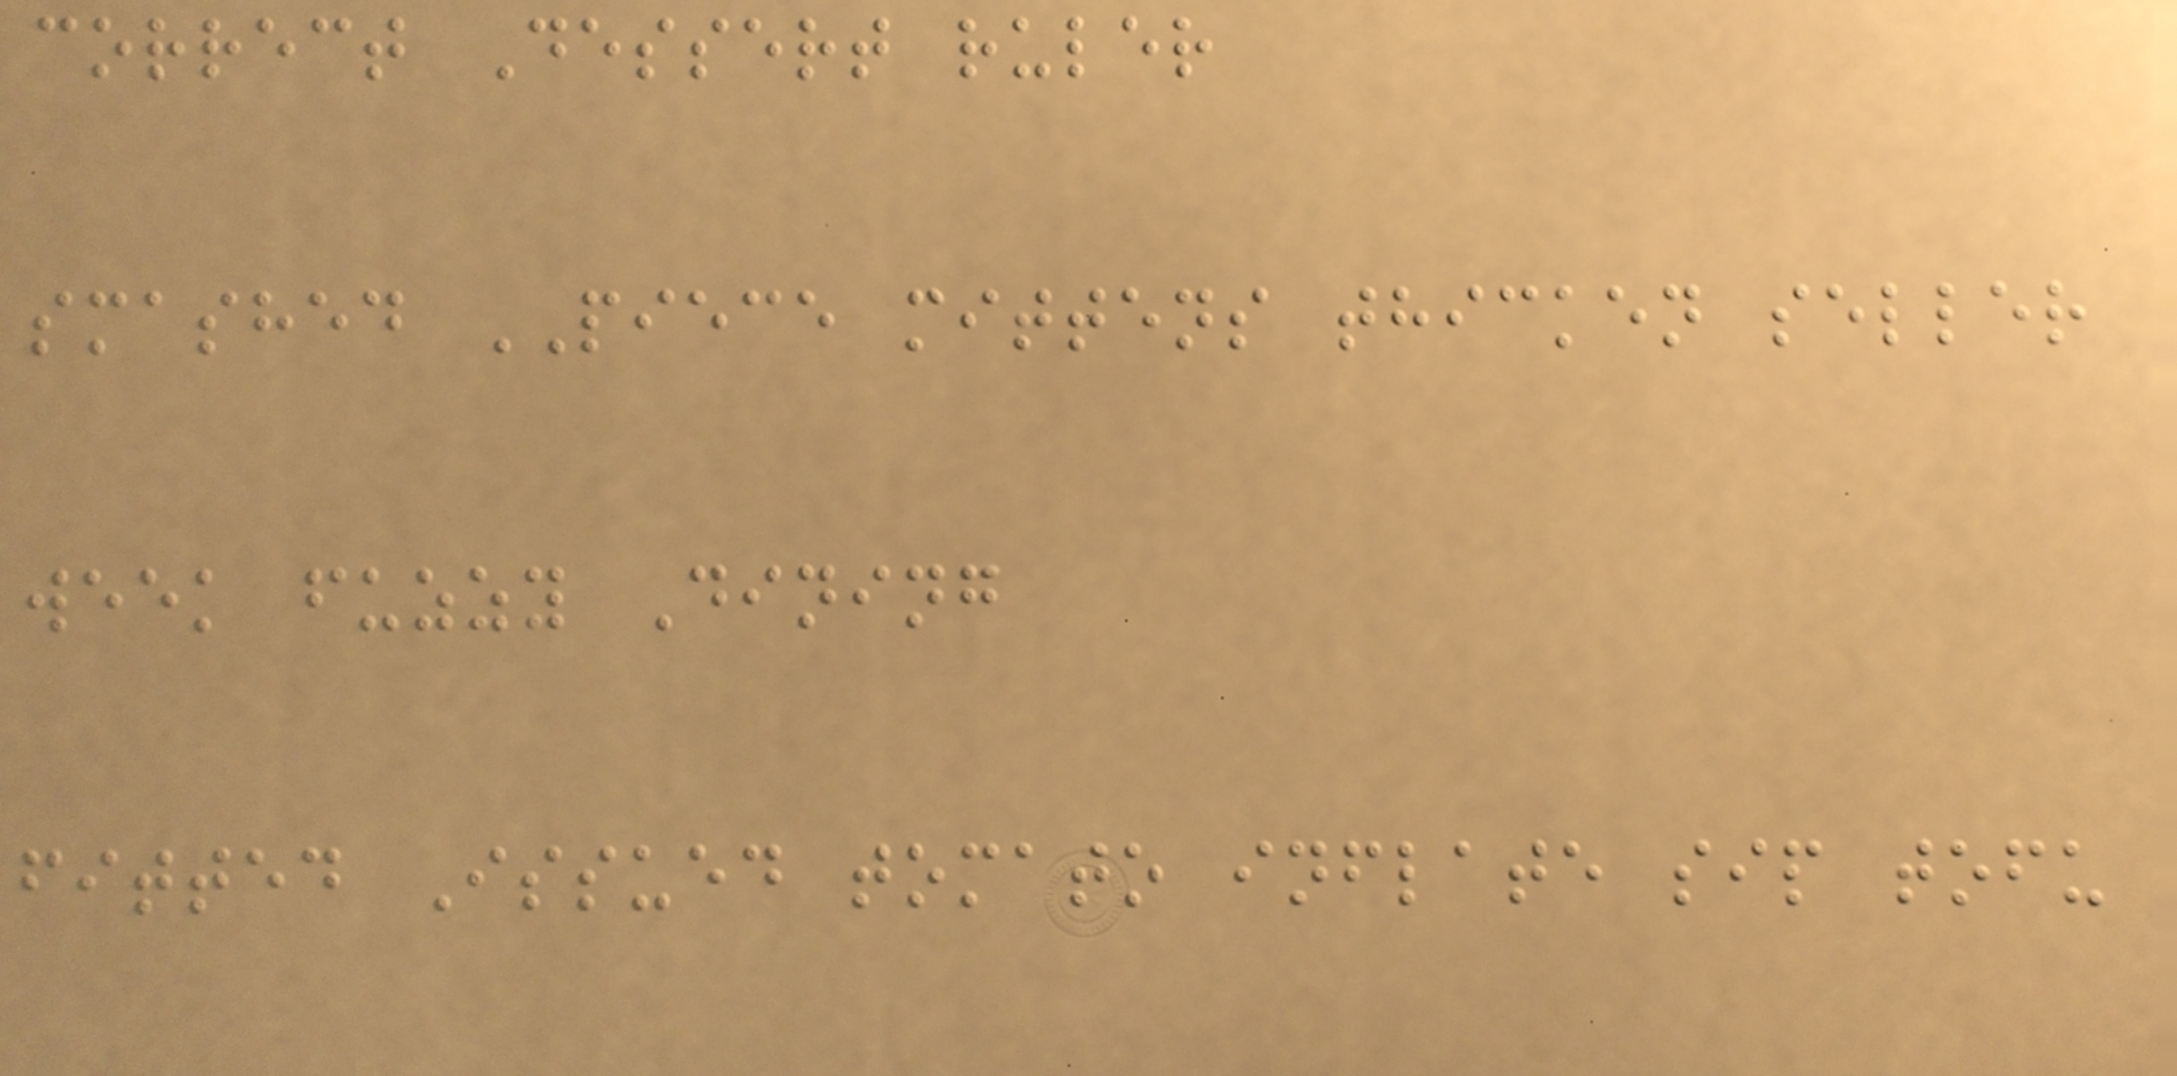correct Dessert ruler
smashed PIECE mittens thicken seller
week fuzzy Dining
fitted Issued tomato inflate sip tofu
